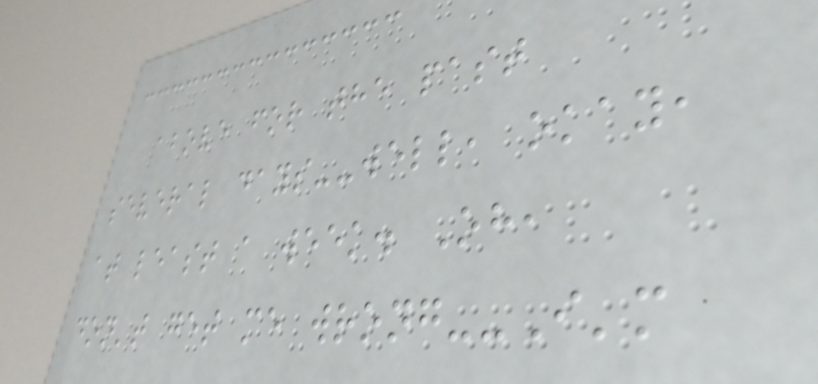above for the past
several days--well, okay,
at least a week. Oh,
don't get me wrong--I'm
